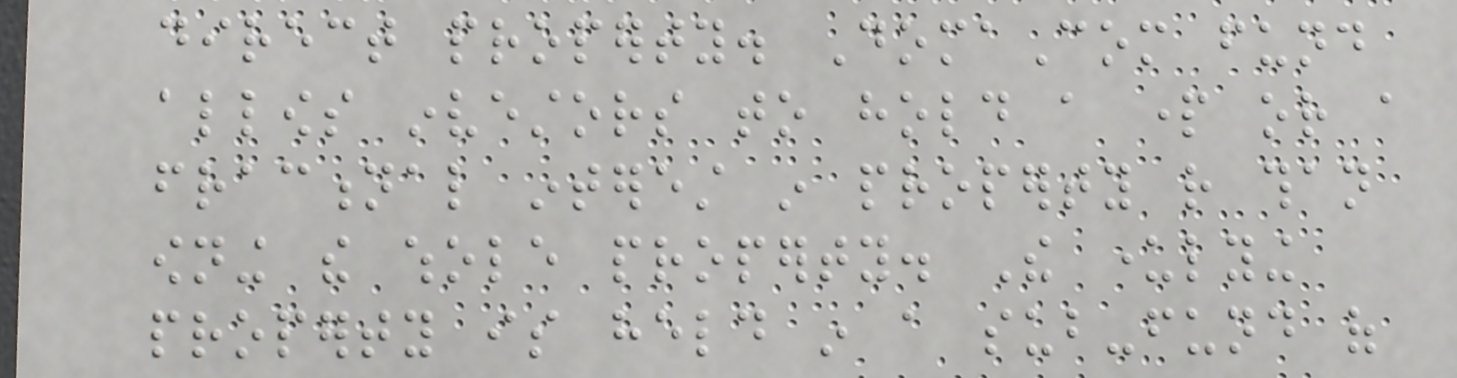direct property. DomaCom fund
allows investors to hold a part or a
fractional interest in property rather than
owning the whole property. The underlying
property is held in a sub-fund of
